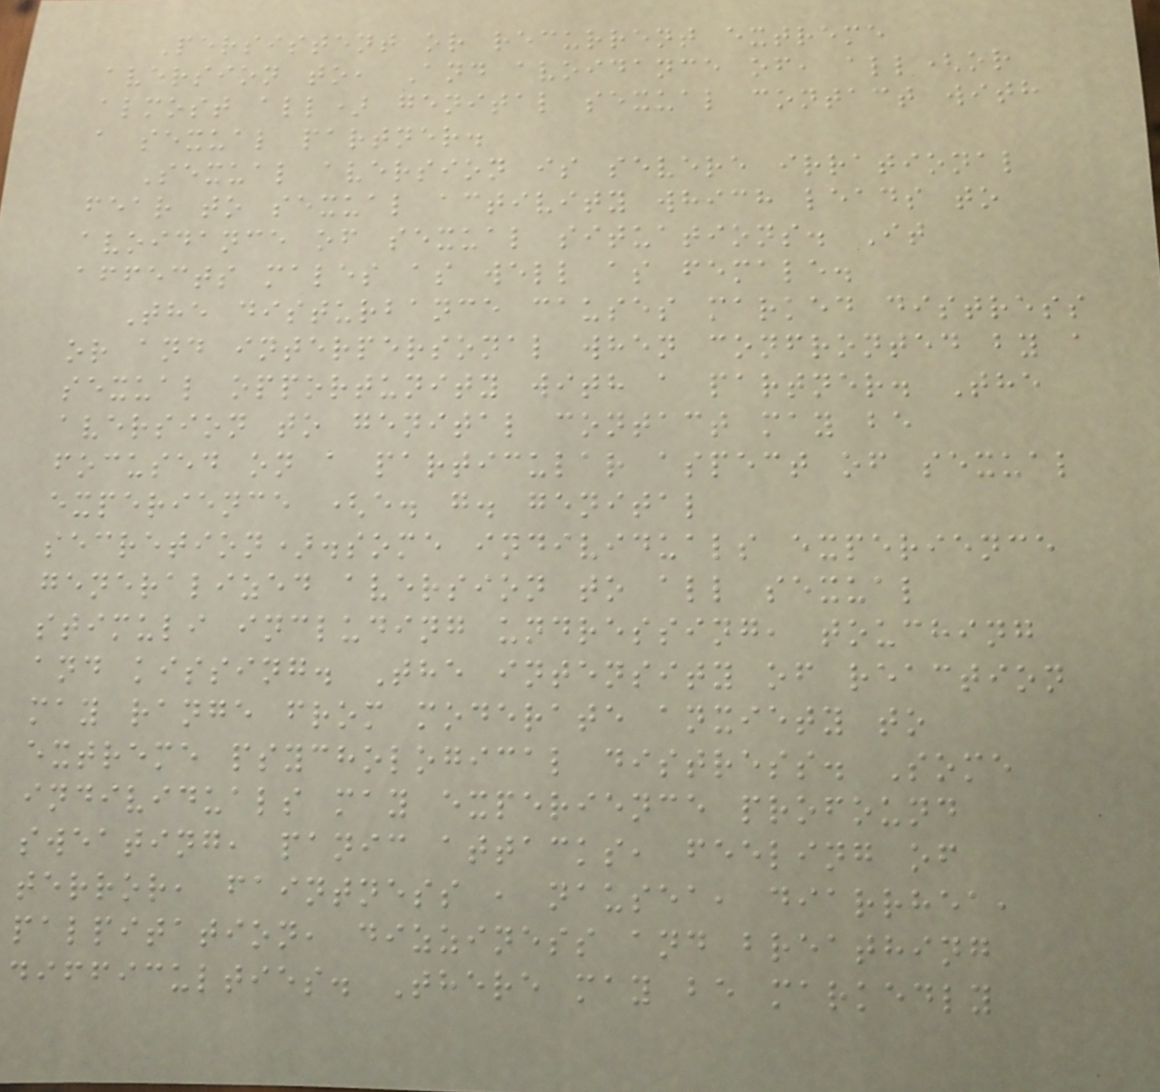Persistent or recurrent extreme
aversion to, And avoidance of, all(or
almost all) genital sexual contact with
a sexual partner.
Sexual aversion is severe irrational
fear to sexual activity which leads to
avoidance of sexual situations. It
affects males as well as female.
The disturbance causes marked distress
or and interpersonal when confronted by a
sexual opportunity with a partner. The
aversion to genital contact may be
focused on a particular aspect of sexual
experience (e. g. genital
secretion).some individuals experience
generalized aversion to all sexual
stimuli including undressing, touching
and kissing. The intensity of reaction
may range from moderate anxiety to
extreme psychological distress. Some
individuals may experience profound
sweating, panic attacks, feeling of
terror, faintness , nausea, diarrhea,
palpitation, dizziness and breathing
difficulties. There may be markedly
